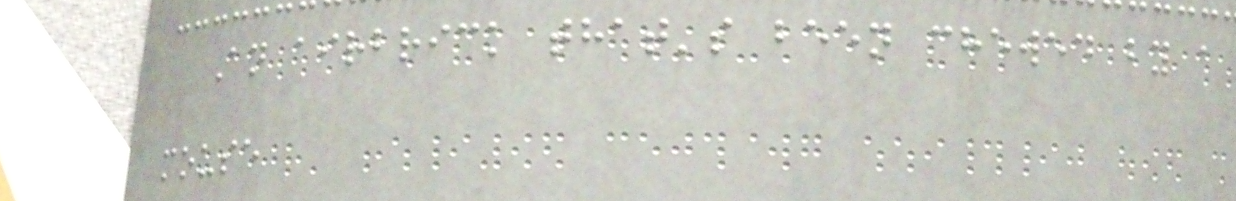An airbrick that's been chewed by a
mouse
